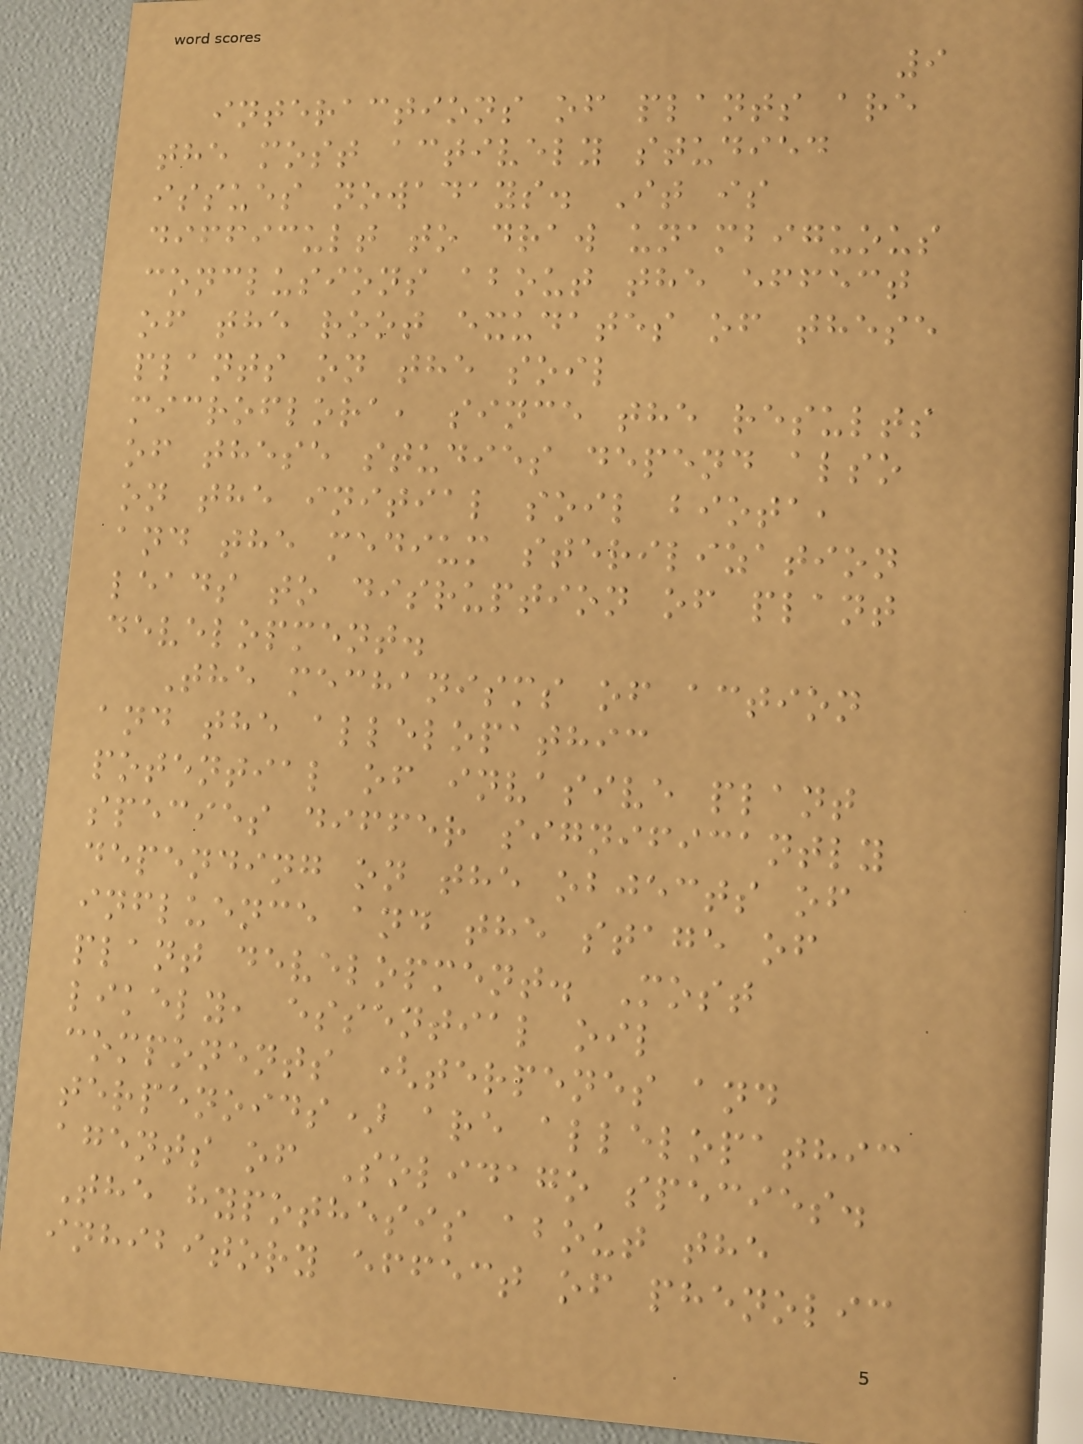9
interactions of plants are
the most actively studied
issues nowadays. It is
difficult to draw unambiguous
conclusions about the effect
of the root exudates of these
plants on the soil
microflora, since the results
of these studies depend also
on the initial soil biota,
and the medium sterilization
leads to disruption of plant
development.
The mechanisms of action
and the allelopathic
potential of invasive plant
species differ significantly
depending on the objects of
influence and the stage of
plant development. Most
likely, essential oil
components (terpenes and
terpenoids) are allelopathic
agents of Solidago species.
The hypothesis about the
inhibitory effect of phenolic
